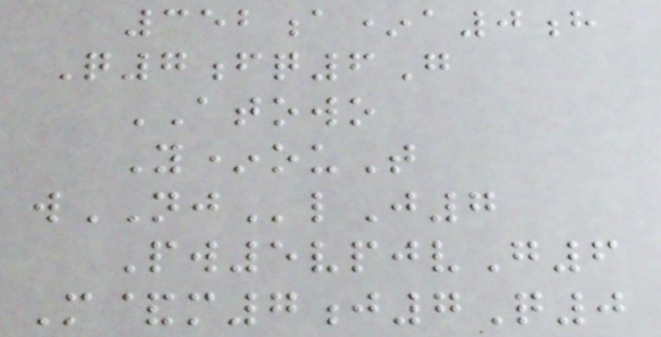352a*a0h
Q7fq6G
ATOWO
Y*ouT
wNJlJ7
Pw5vpjvG6
M&m7j7Q0
